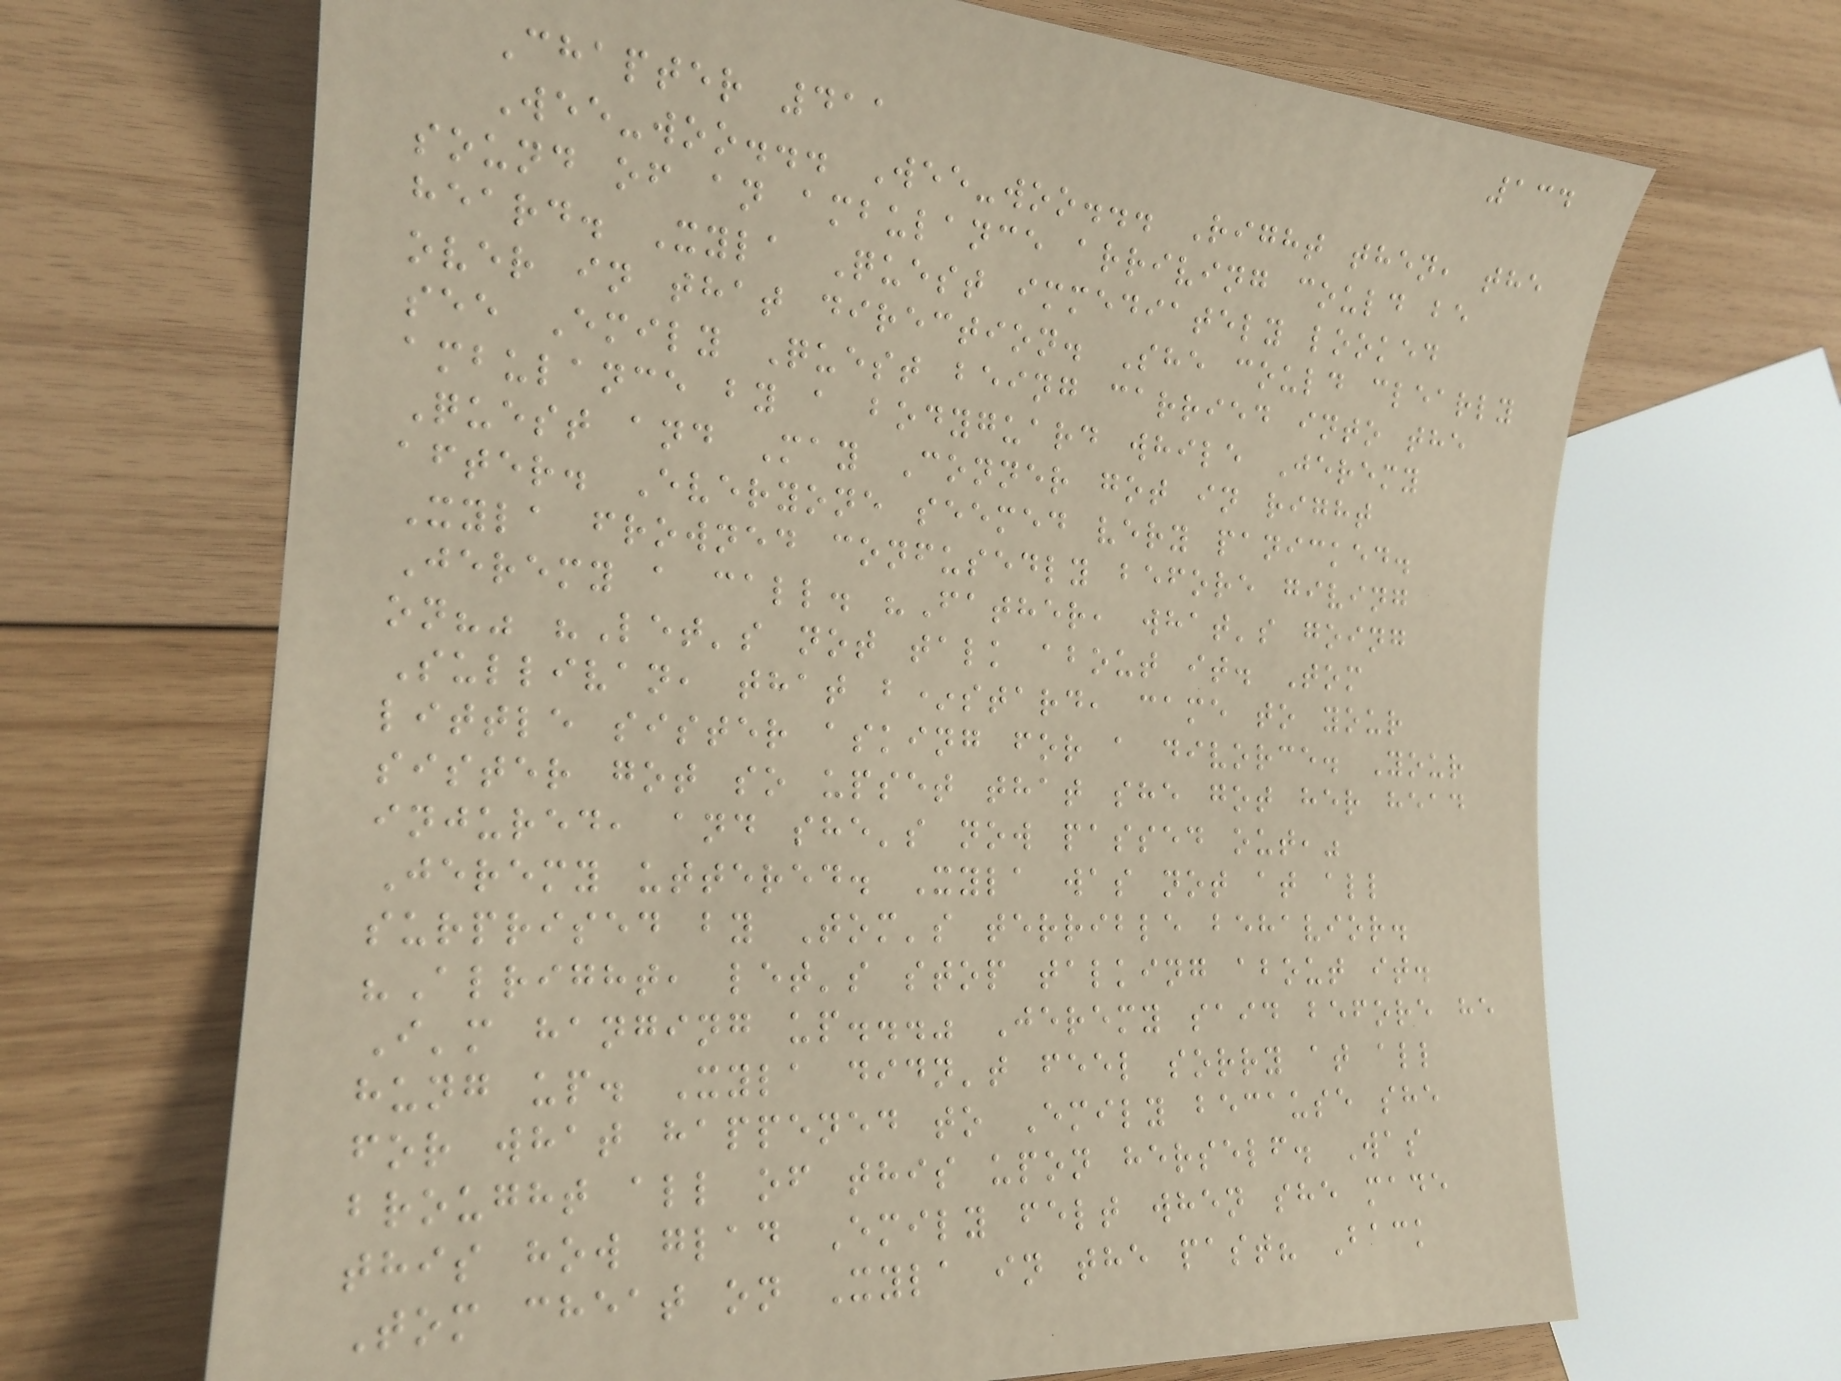134
Chapter 411
Wee-woo... Wee-woo... Right then, the
sound of an ambulance arriving could be
heard. Xyla Quest immediately looked
over in that direction. She could clearly
see Emily Quest being carried into the
ambulance by a bodyguard while Jeremy
Quest and May Conner got in right
after. Everyone seemed very panicked.
Xyla frowned confusedly before giving
Jeremy a call. "Father, what's going
on?" "Let's not talk about it. Tom
Sullivan, that b*stard, came to your
little sister asking for a divorce. Your
sister got so upset that she got her head
injured, and she's now passed out,"
Jeremy uttered. Xyla was not at all
surprised by Tom's terrible behavior.
"Alright, let's stop talking about it.
I'm hanging up..." Jeremy said before he
hung up. Xyla didn't feel sorry at all
for what happened to Emily because she
brought all of this upon herself. Was
this how glad Emily felt when she made
Tom cheat on Xyla in the past? Back
